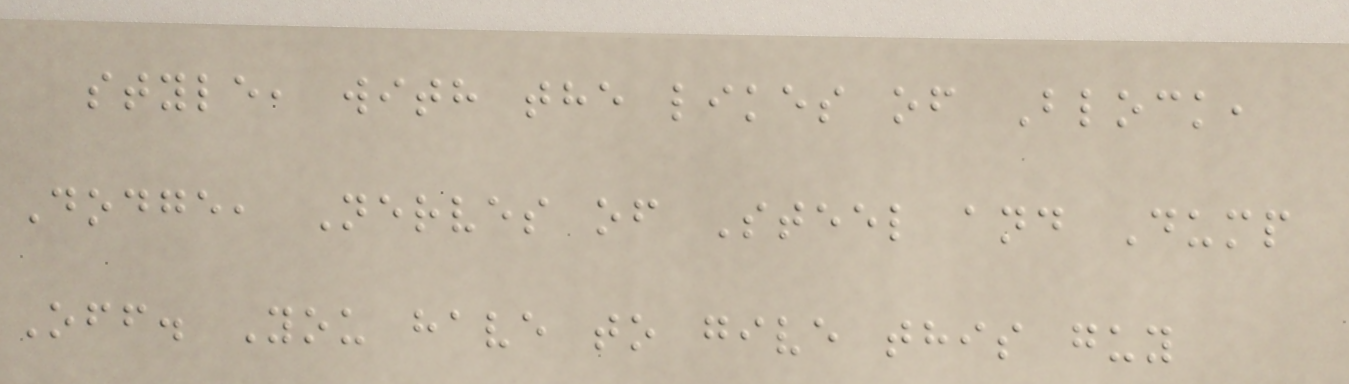style, with the likes of Block,
Dodge, Nerves of Steel and Dump
Off. You have to give this guy
